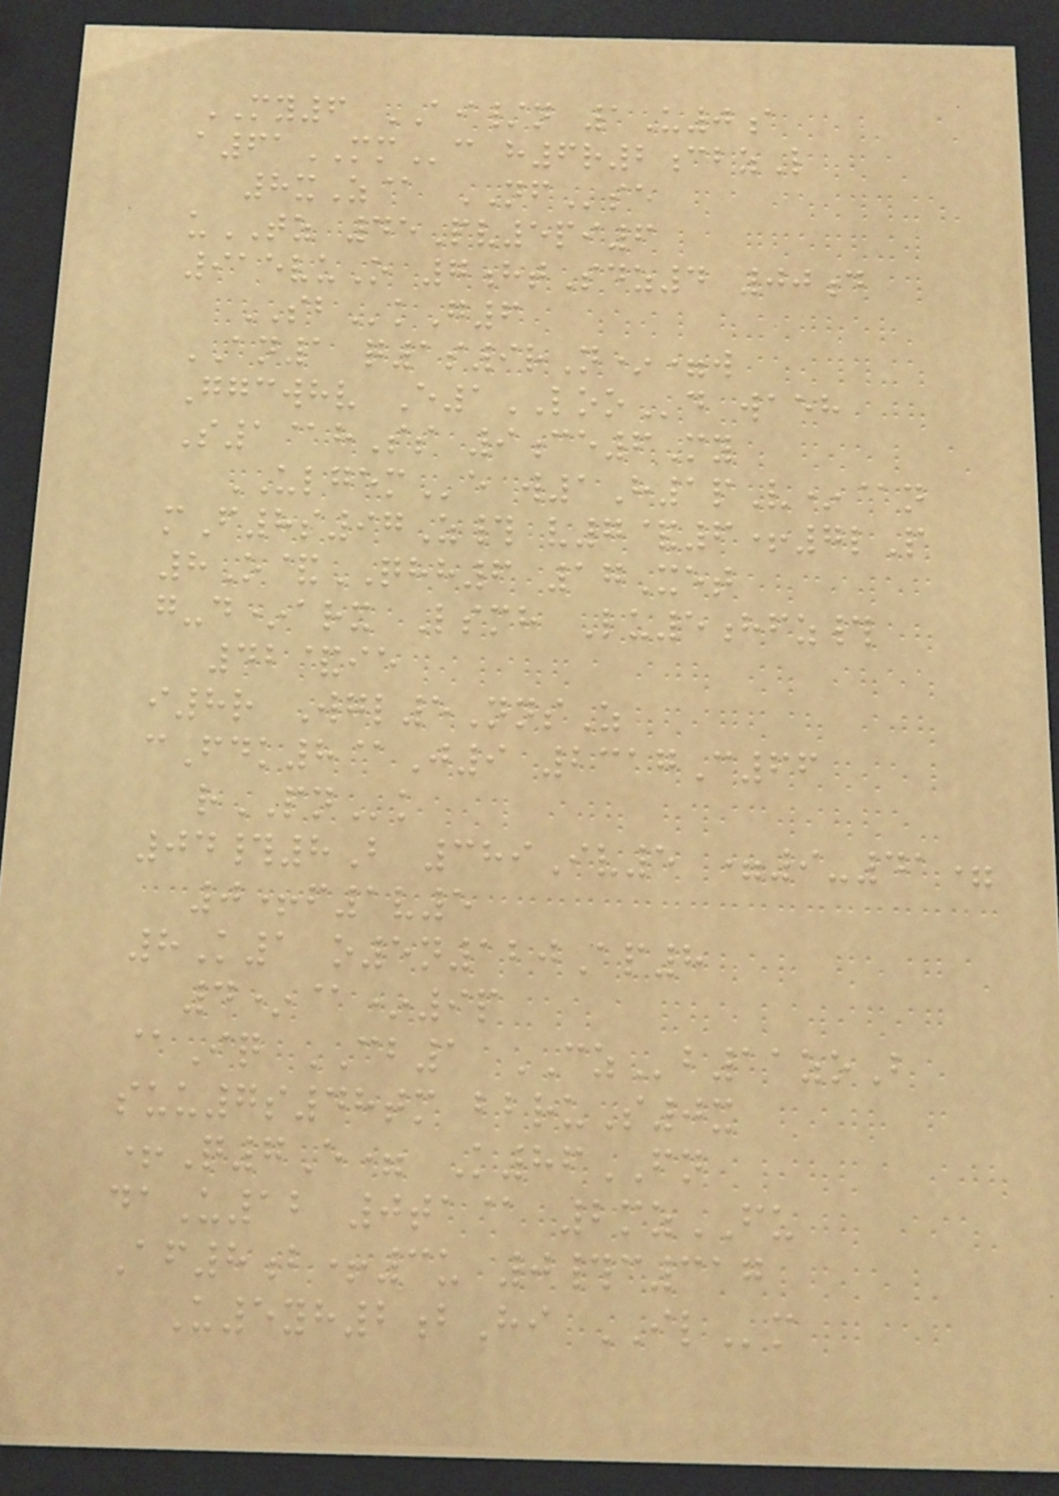MY6 AI/n 1U0a
a61MMc h6r2cbzL
8xZ@ NFse
uTZ 45Pv5pi6
915vuO 7htSdz4 00d
SBkG6
AN1 q1s9rN*=w
Ggcwhv E1LOOd waeh
S1@hSs 9ce6My
ULGEMe w1H1pV*@n
mF8s97Z# v7&6+7lP
8O&QHH6 17Xet
g-d*arx Lsmh Lu5hfz#
42&ie
i8r Wgl5NnsZ
cFdk8@J9 2317C66
rPNk
04#8B 389Iv5 =9-41=
0+f1v5
8K1 o5n120Ap8
4*@*9p
@Iq CB1 CZb11zoB
suu7s48tm bbruS0x
+Q7E= K86FN
daU12 0ta@ 2mzFU
Af8b+3u 0#c317
U5yh2bHi ILm
